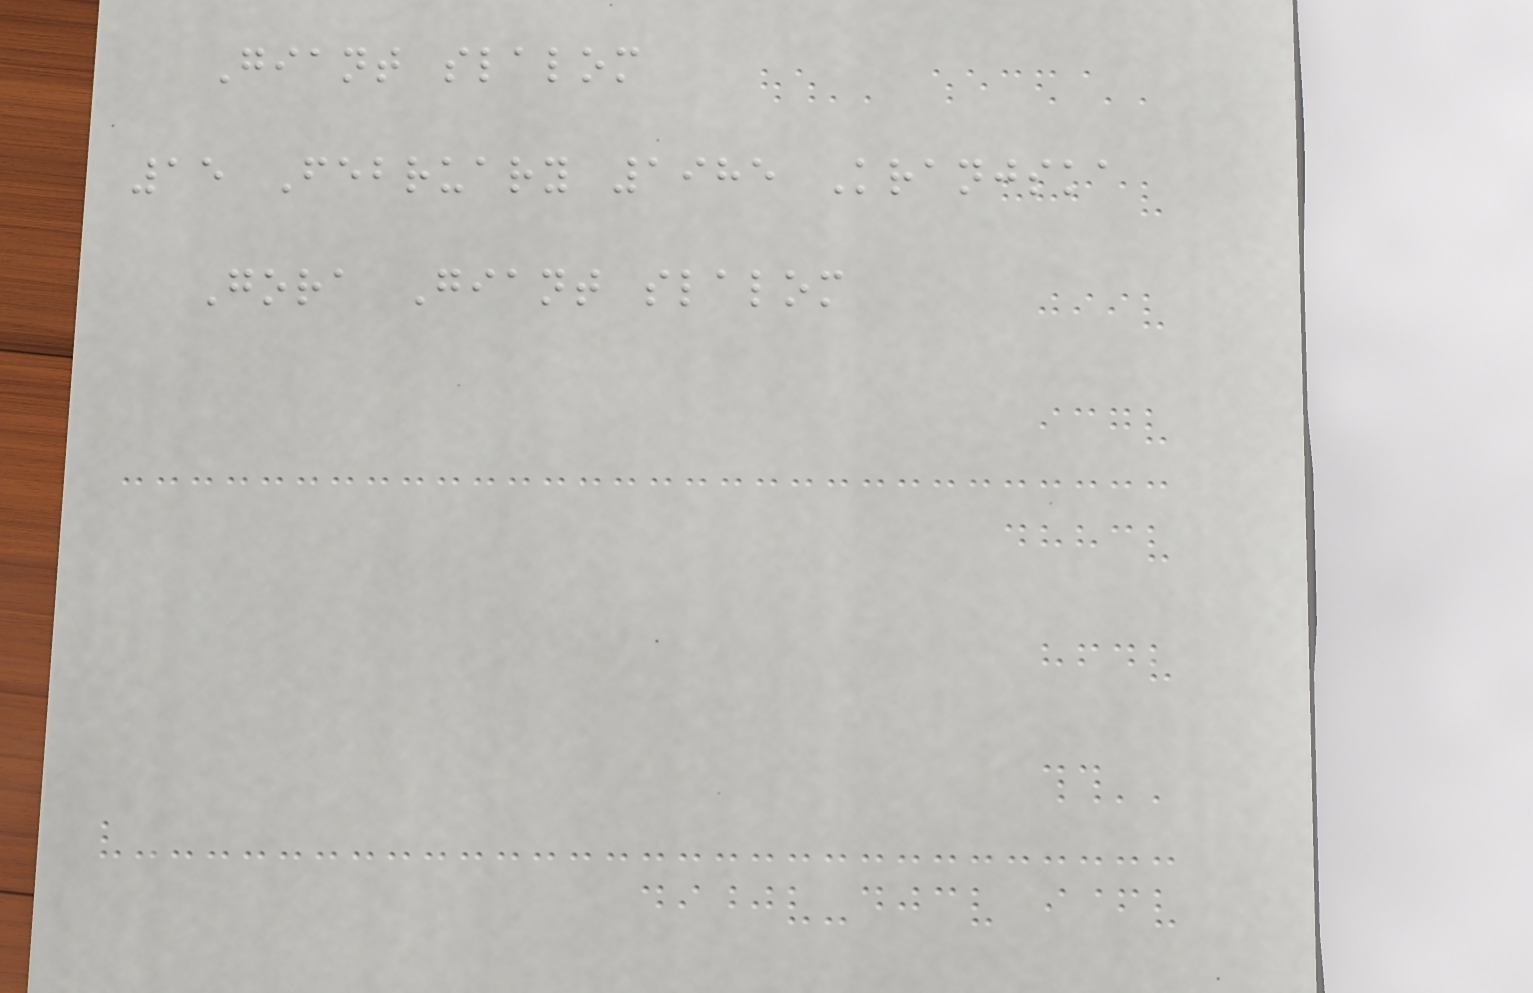Giant slalom
15 February 1985 Kranjska
Gora Giant slalom
